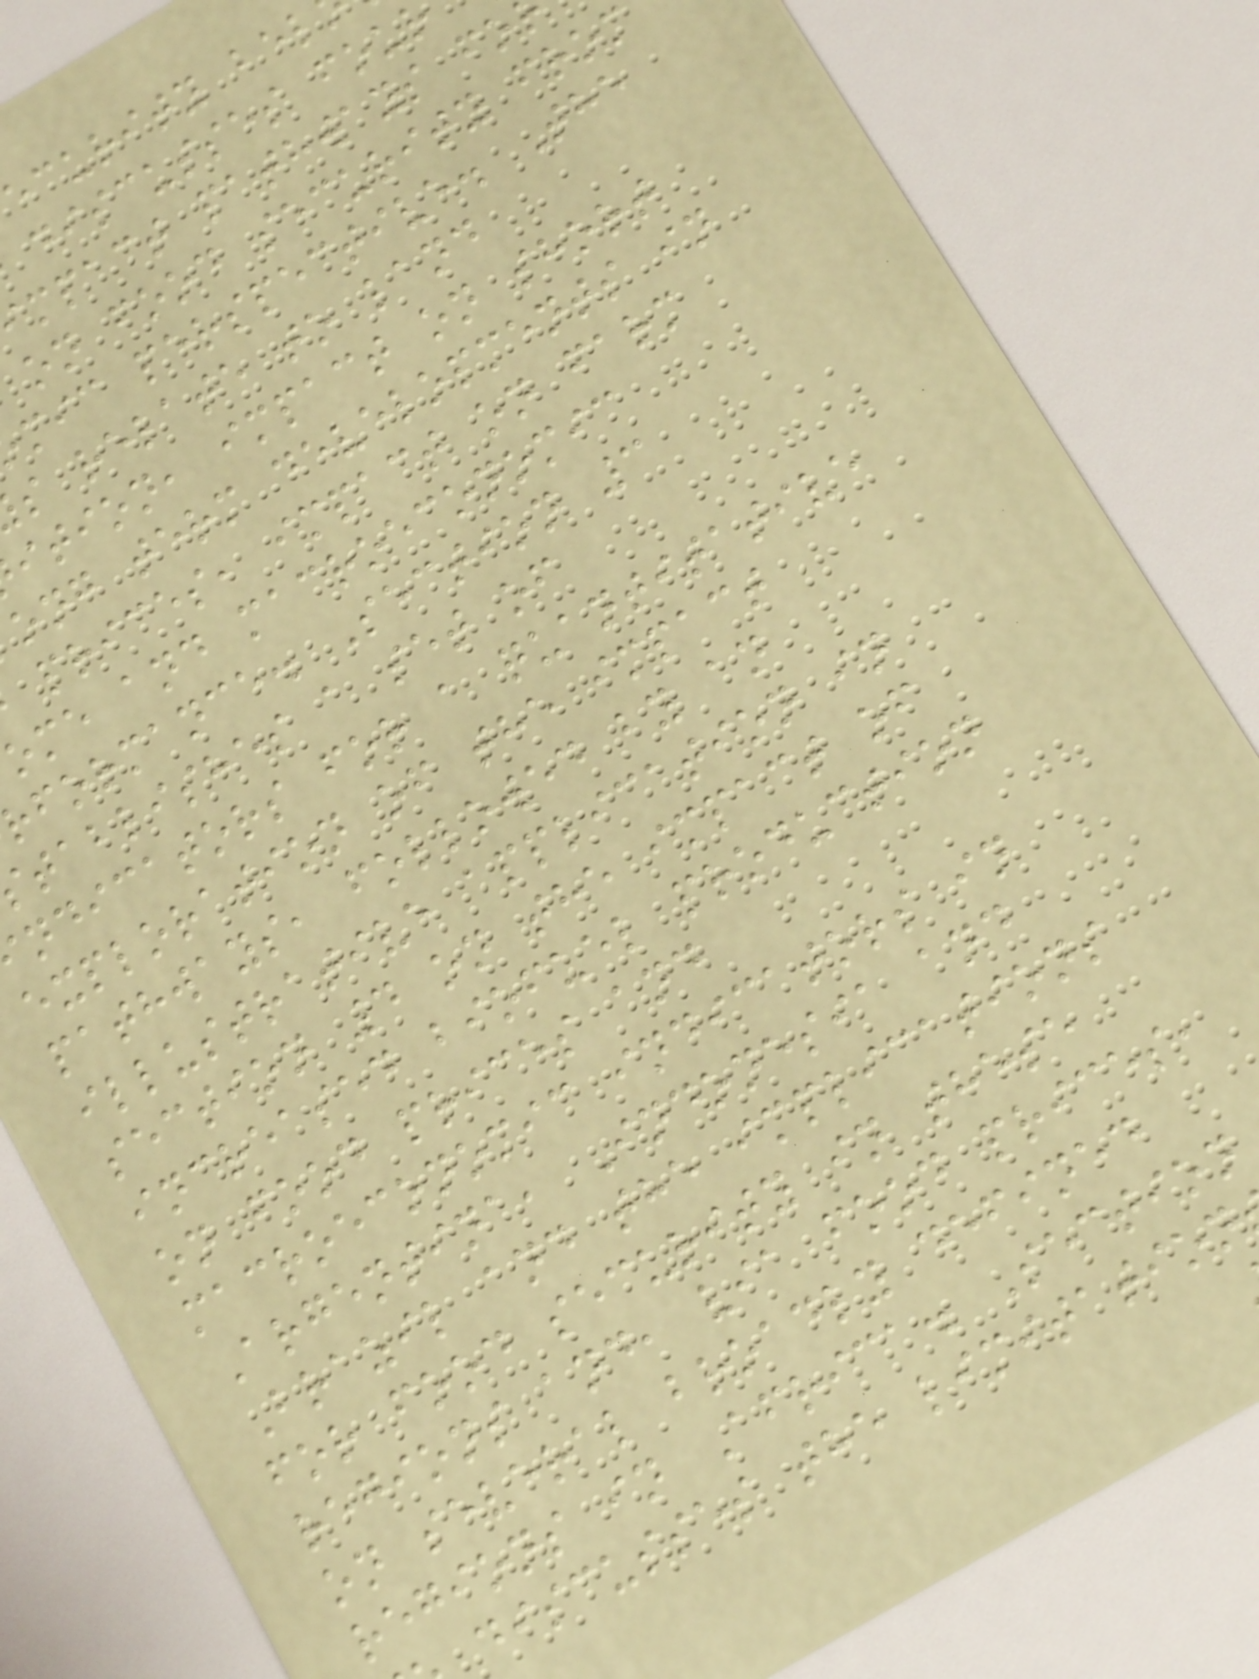ecurity bel
discusses four
mpact pathways fo
on food security from
mic perspective. The
s relate to land
ition, impact on short
ong term developments in
prices, impact on farm
ome and macroeconomic
formance. Section 3
tablishes a set of
ndicators for a quantitative
exploration of the impact
pathways, followed by an
illustrative application in
section 4 on the impact of
increased biofuel production
on food prices and
macroeconomic indicators in
Argentina, Indonesia and
Brazil and the implications
for food security in these
regions and, via food prices,
on several broadly defined
regions in Africa. Section
discusses the limitation
